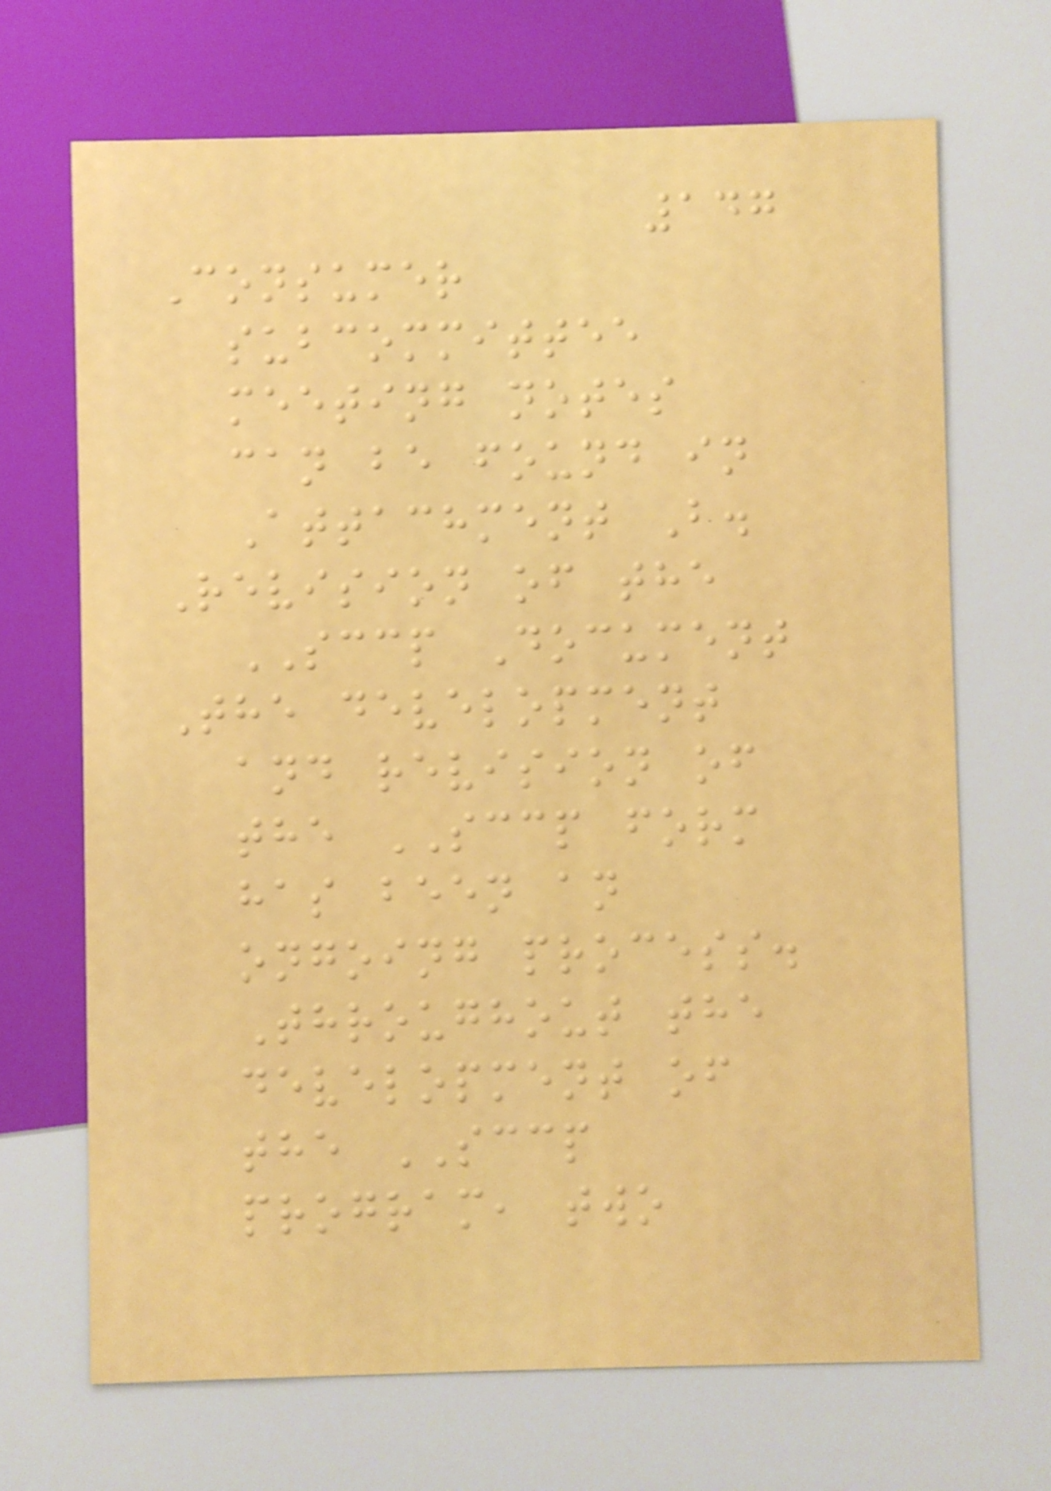147
Consumer
subcommittee
meeting notes
can be found in
Attachment B.
Revision of the
SCCP Document
The development
and revision of
the SCCP form
has been an
ongoing process.
Throughout the
development of
the SCCP
program, two
